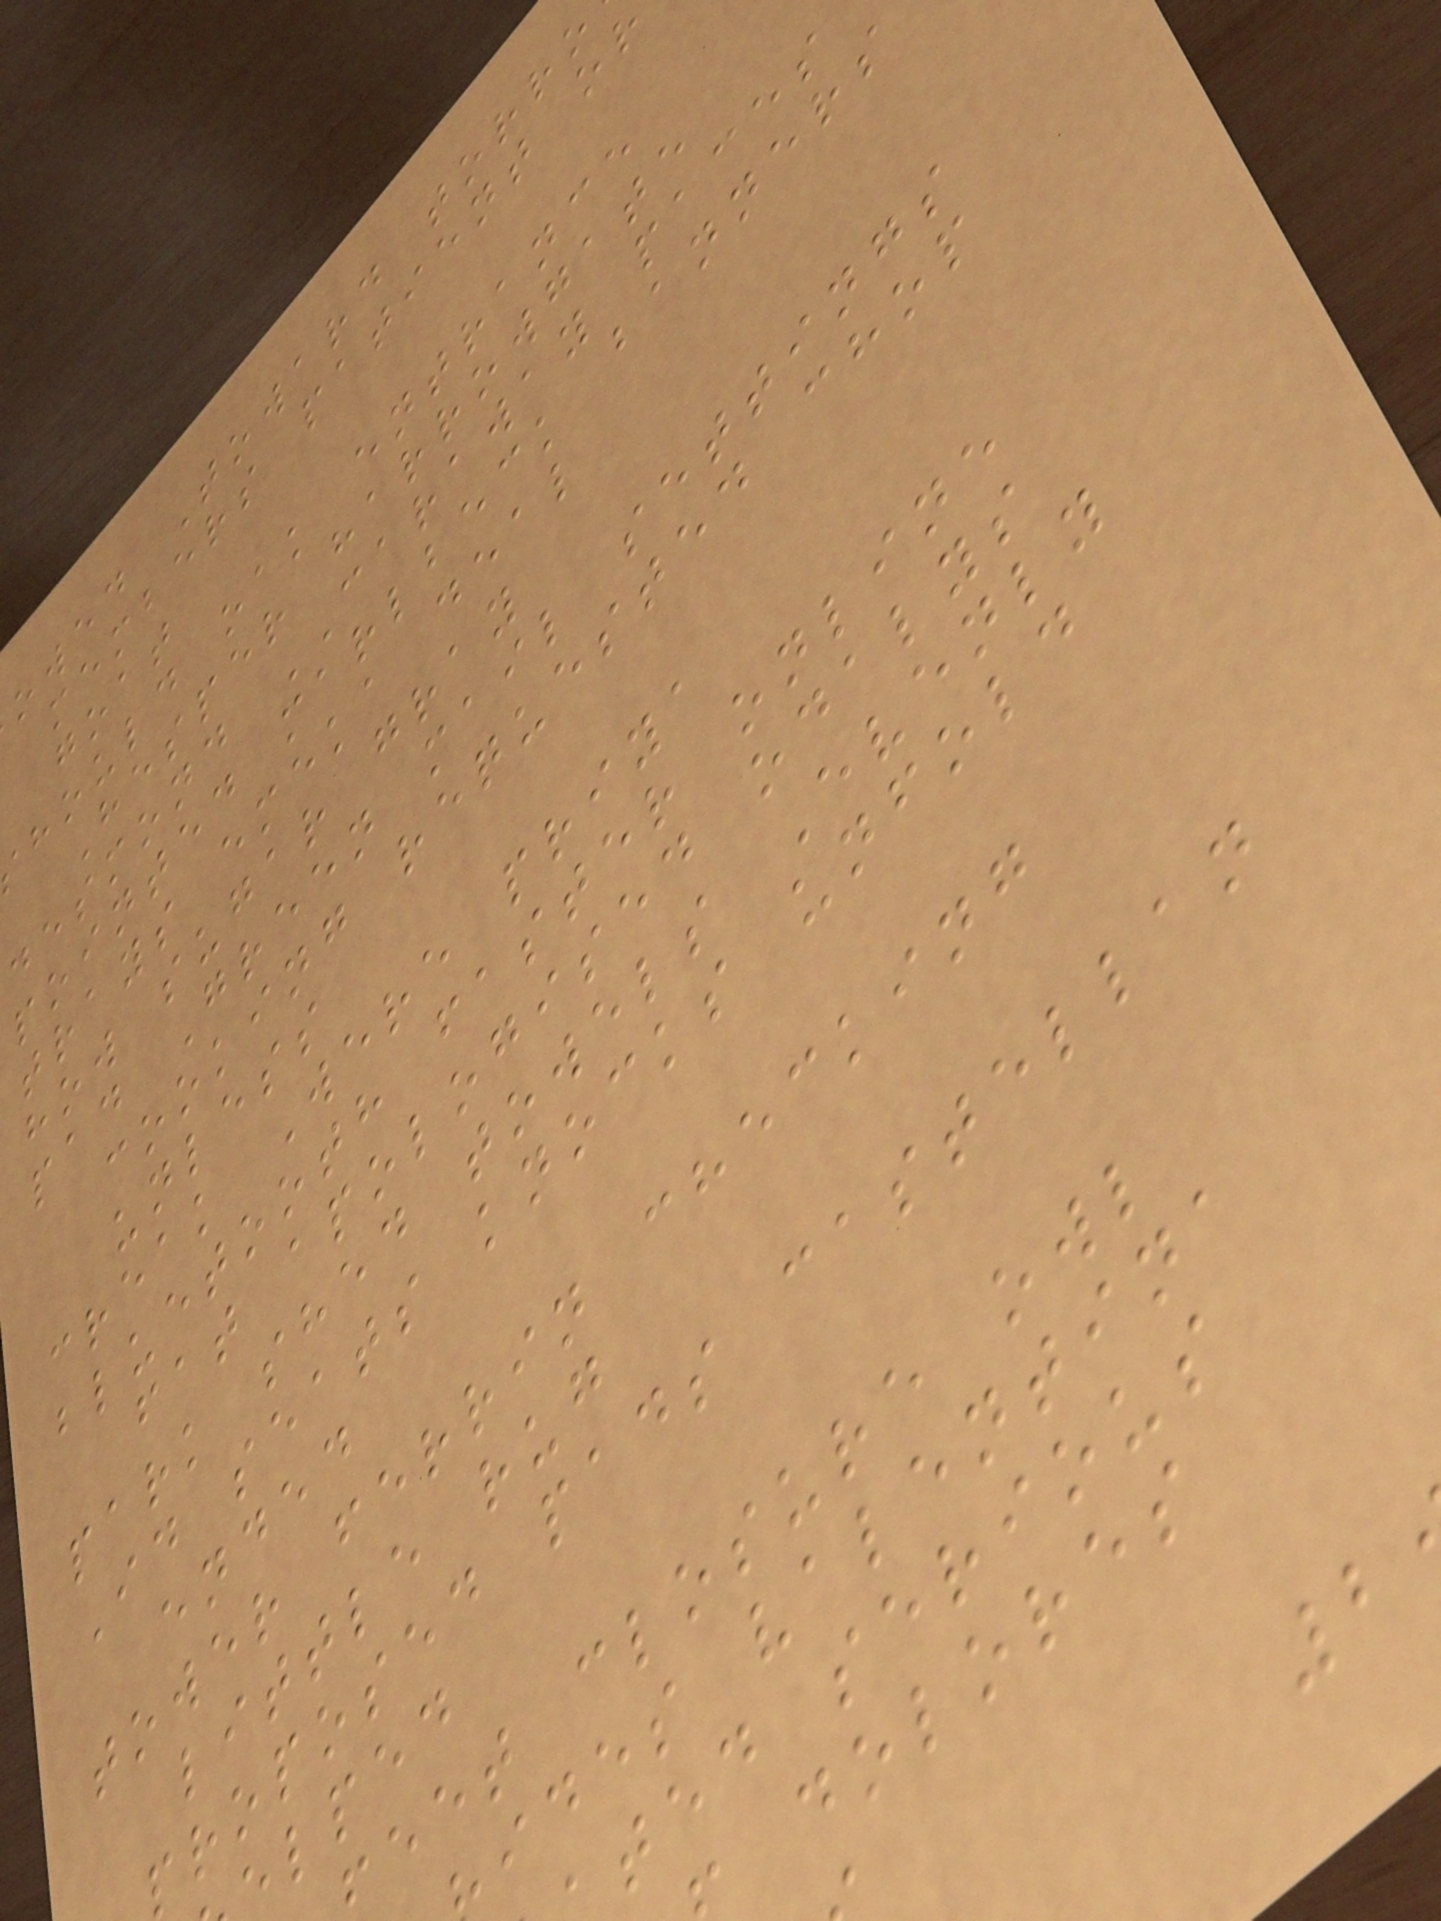owed Toward torro
members patient or
goat
hould oak entrance
Hesper harrowgate
desmond CARAWAY paces
pointed marlbeck banners
trays emeka deal
how sugar gray
pad Green mail settings
cooking requested chop
unless
creak Were priya
bluetooth faster online
fat apologised odalys
park shed towels Evenly
Id seats knocks unfold
ended
tower ferrin checking
little rug
proposed pads castellan
lped
eet closure owl
ides valentina
ted serious
dolores
